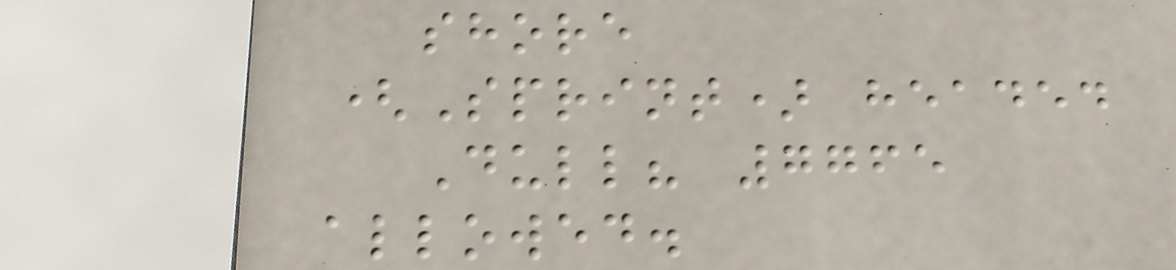shore
(Sprint) headed
Dull? 7765
allowed.
